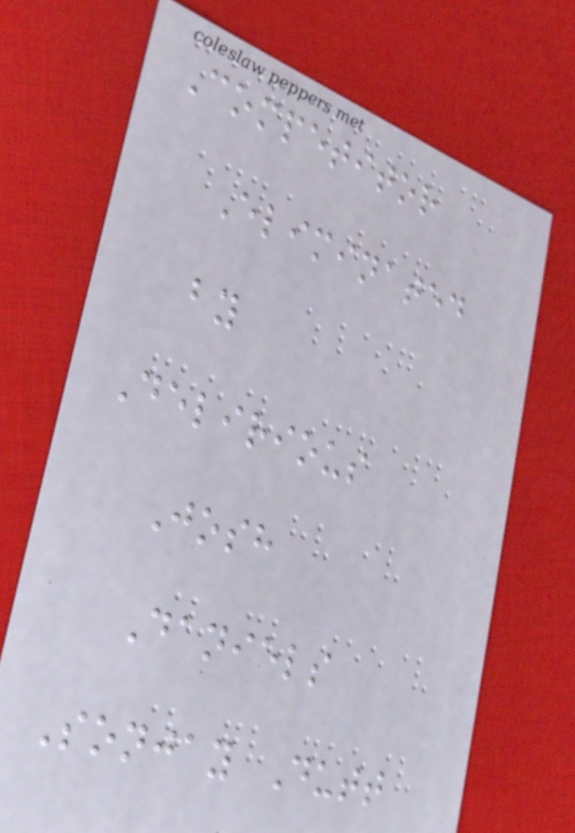Competitor
Eliminated
by
Delirious
Josh
Daniels
Sonjay Dutt
